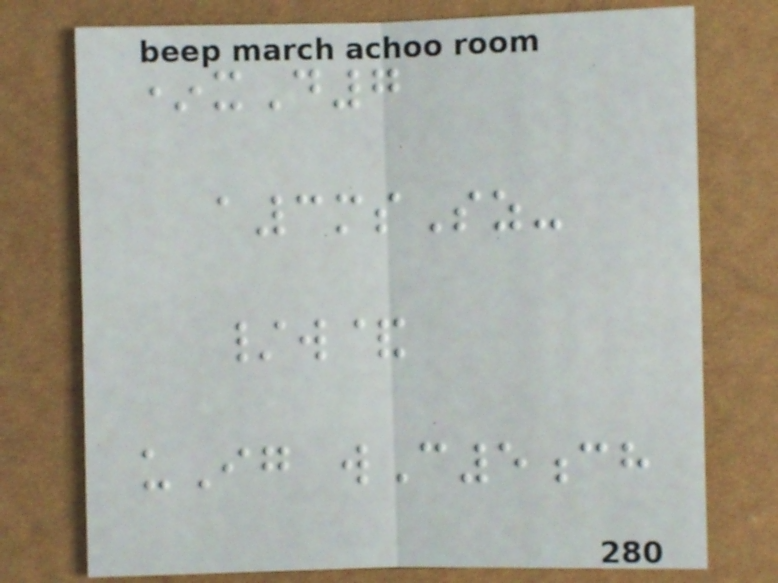*xD7
a3msSz-
/w&
uIg wC5ch
